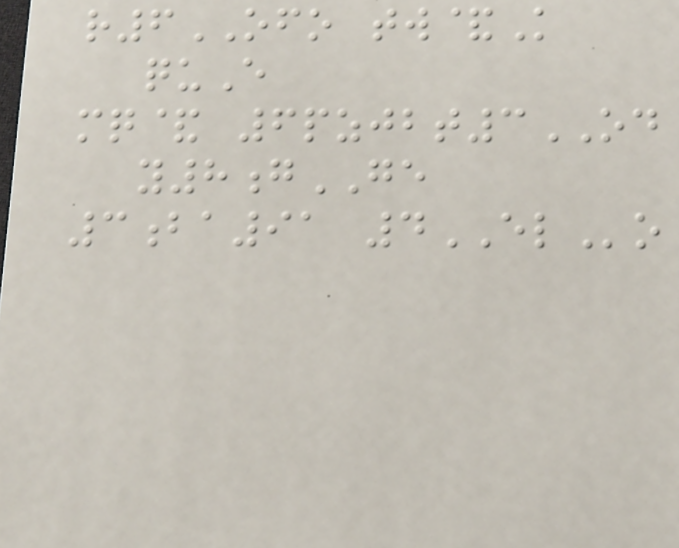r6OFO tw&K
quE
mq& 6pzjbt3OD
y8gGE
3ba91 4ELo
